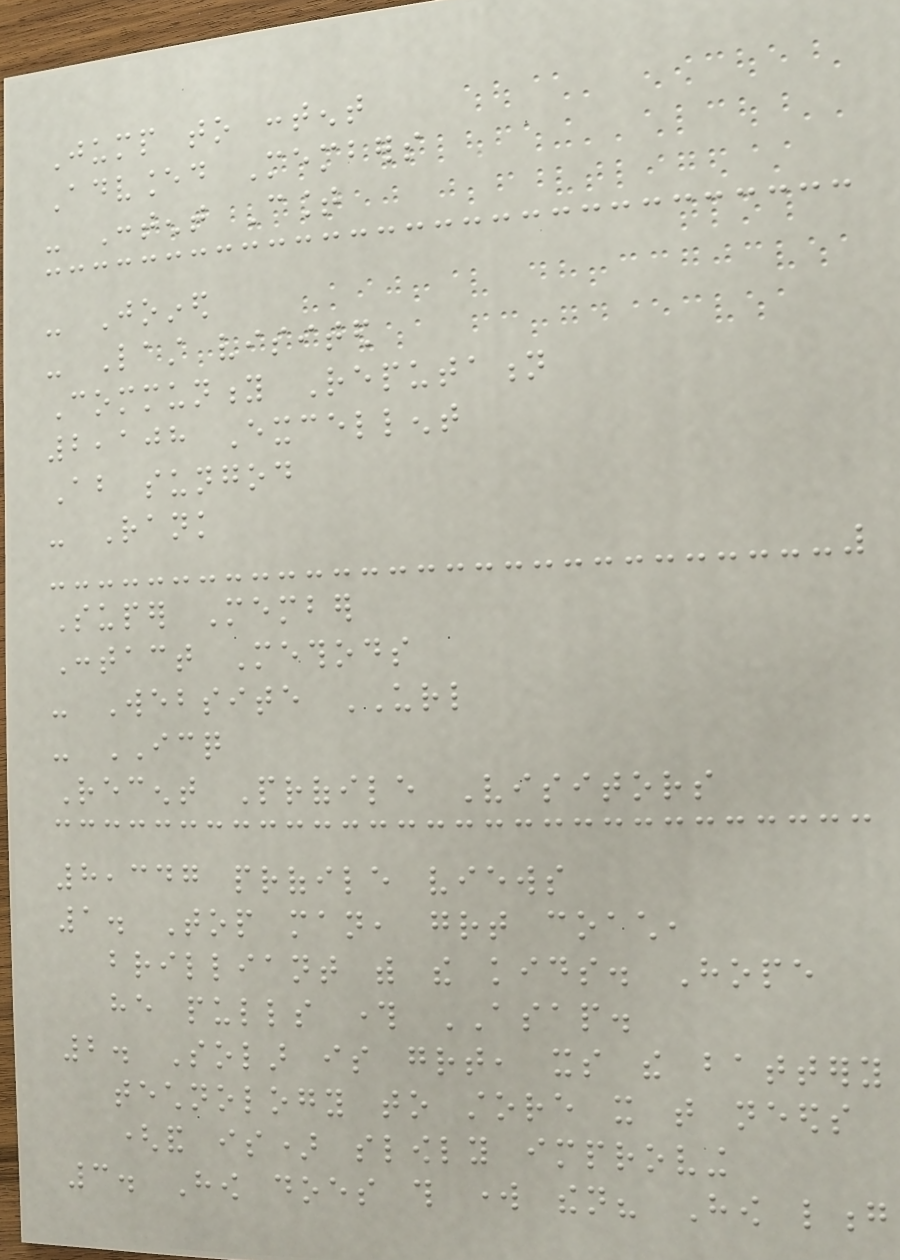Jump to content
Advanced Members
- Content Count
- Joined
- Last visited
Community Reputation
2,108 Excellent
About sungod
- Rank
Super Member
Contact Methods
- Website URL
- ICQ
Recent Profile Visitors
8,347 profile views
1. Top man, great coach,
brilliant with the kids. Hope
he pulls through ASAP.
2. Solar is great, its the battery
technology to store it that needs
(and is) slowly improving
3. How does this work then? How long
